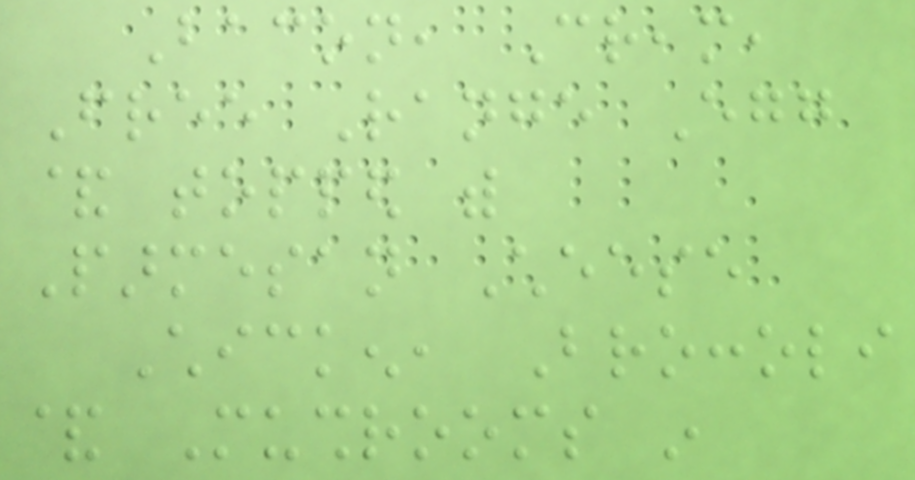Bacon, Cream,
Free Range Egg
& topped with
Parmesan Cheese
Chicken, Broccoli
& Mushrooms in
